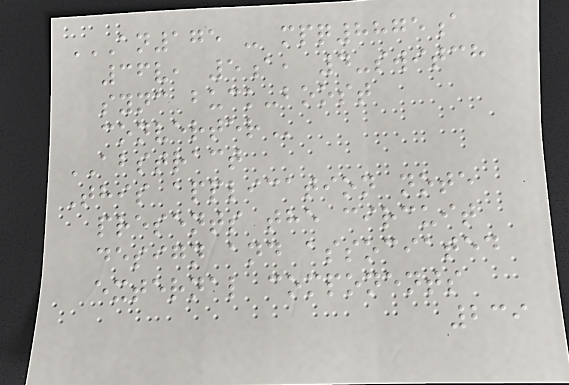AN175 - MPQ8875A
36V, 5A, 4-SWITCH
SYNC BUCK-BOOST
CONVERTER
ABSTRACT
This application note
presents the circuit
design and associated
external components
239
